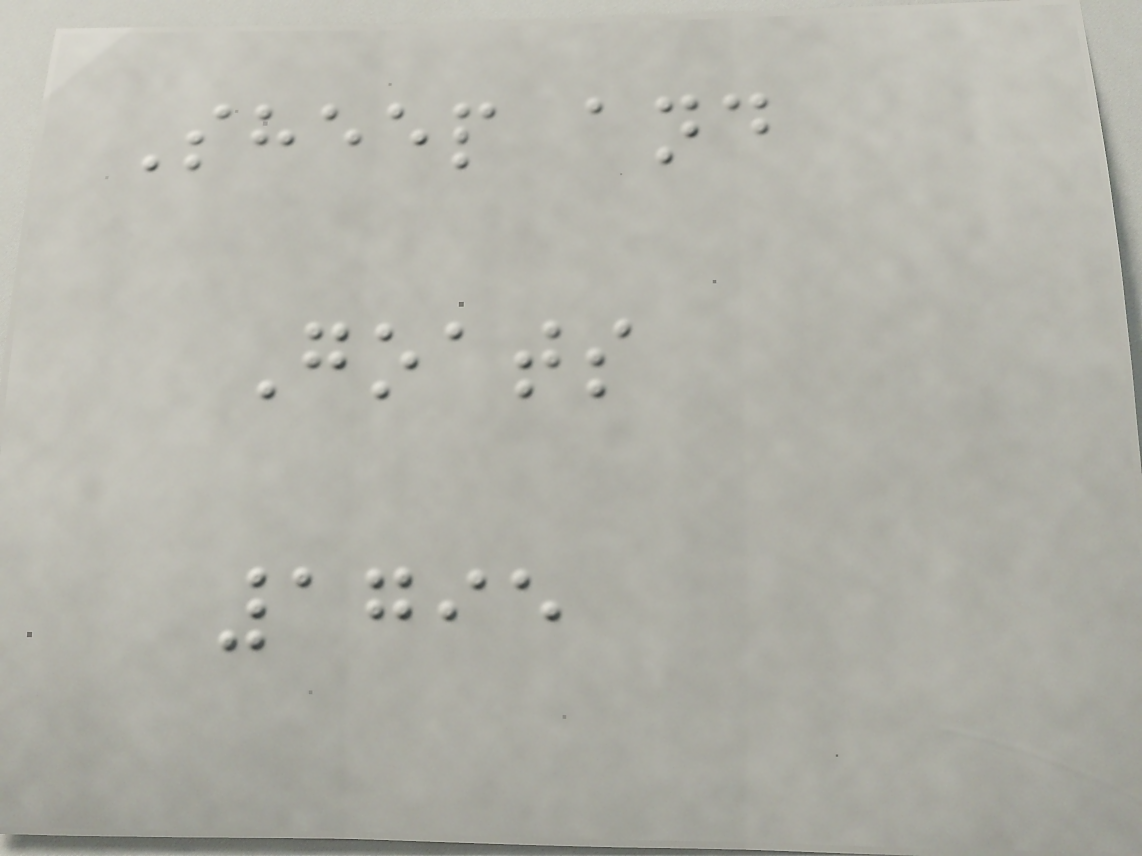Sheep and
Goats
1795
